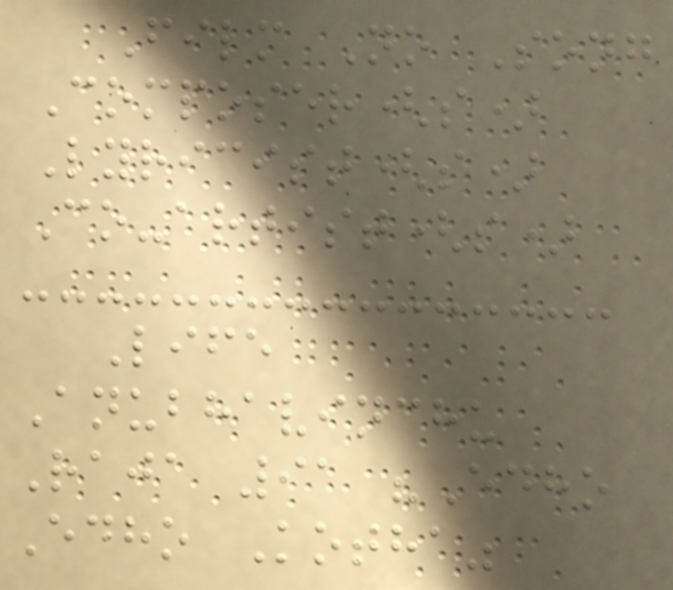Film No Song
Composer(s)
Lyricist(s)
Co-artist(s)
Life
Anubhavinchu
Raja 91 "Edho
Edho Kotha"
